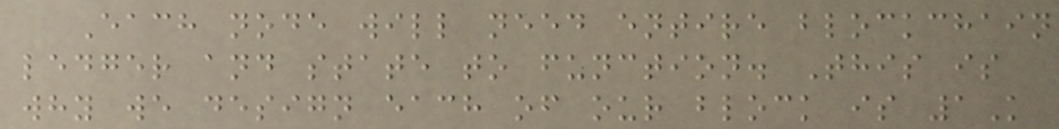Each node will need entire blockchain
ledger and state to function. This is
why we design each of our block is 1K
